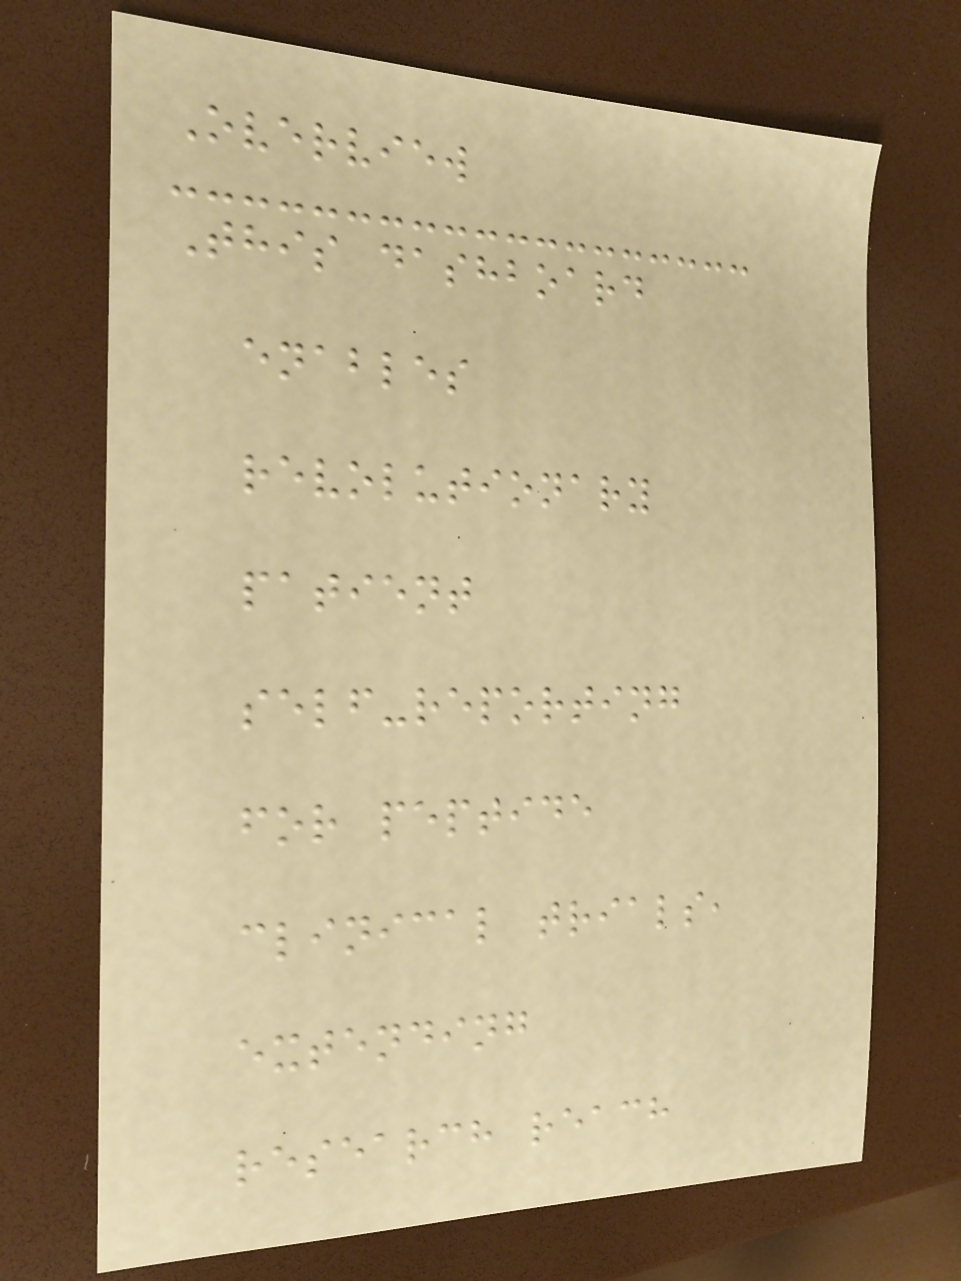Overview
This dashboard
enables
revolutionary
patient
self-reporting
for peptide
clinical trials,
extending
research reach
